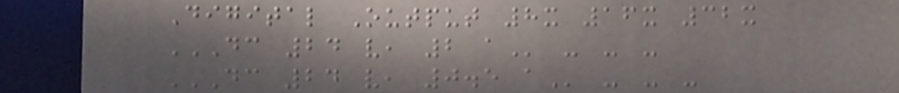Digital Output 8x 16x 32x
DC 24 V, 2 A - - -
DC 24 V, 0.5 A - - -
